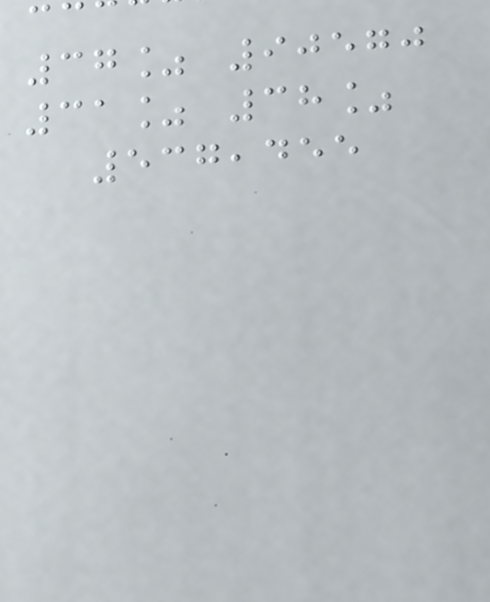37% 90570
31% 38%
537,455
